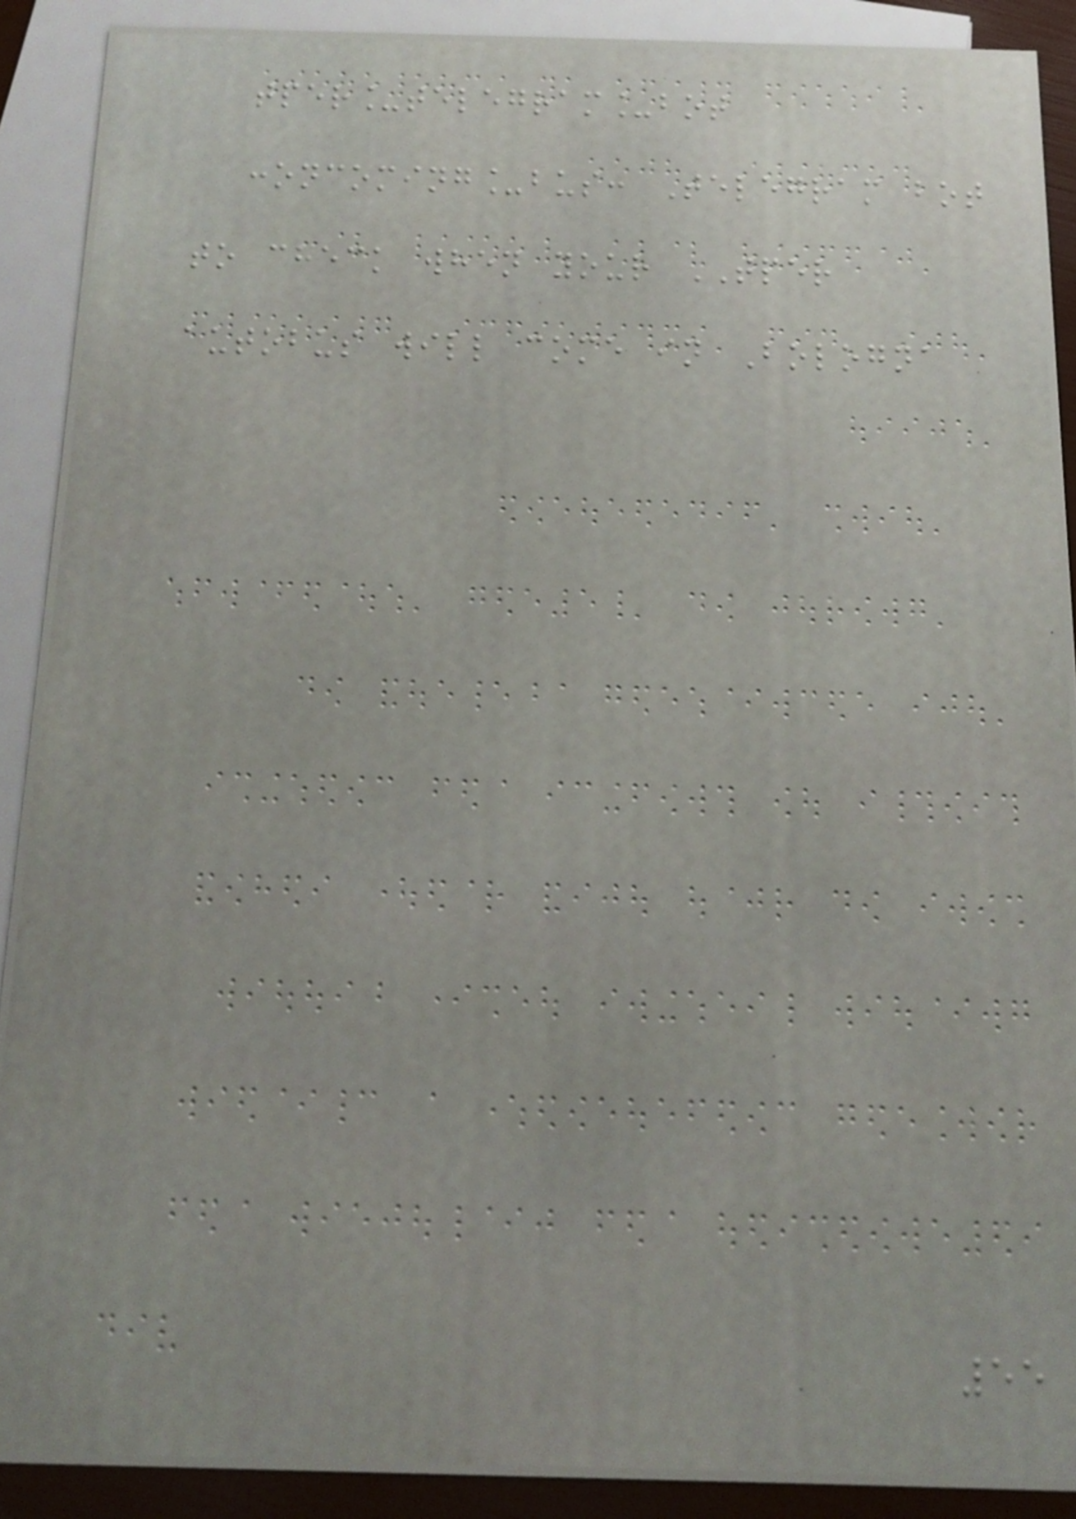tper_telegram_bot
:oncoming_bus: Telegram bot
to check when your TPER
autobus will come in Bologna
55
